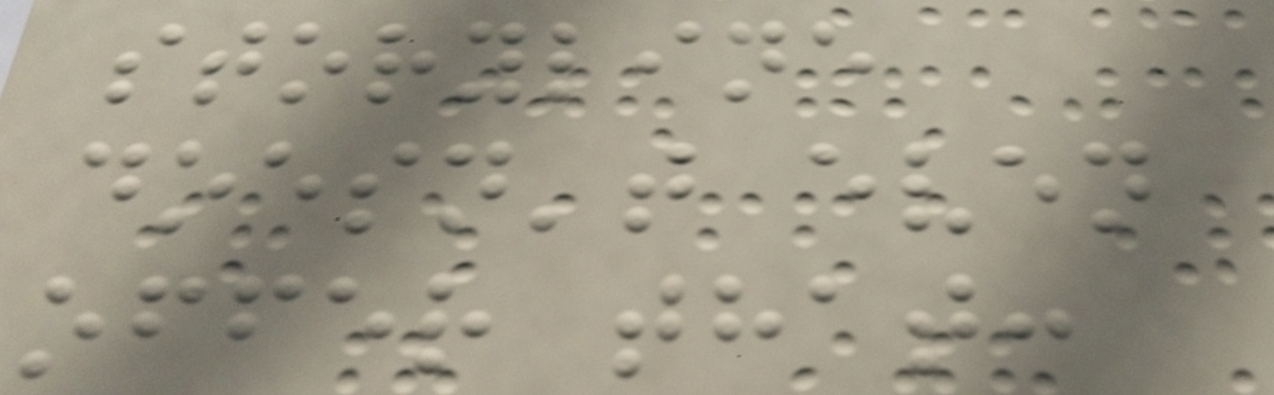storyline
doesn't even
offer that:
